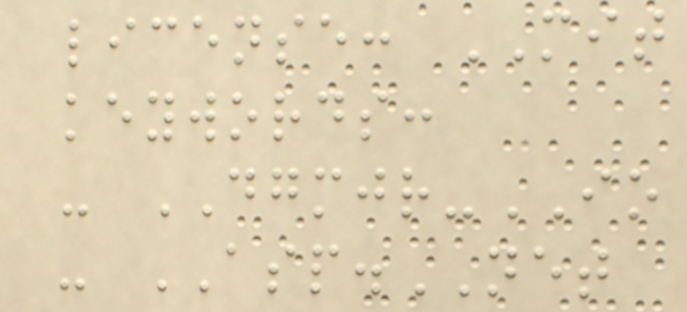license: MIT
keywords:
- DGMJR-IO
- ASP.NET
